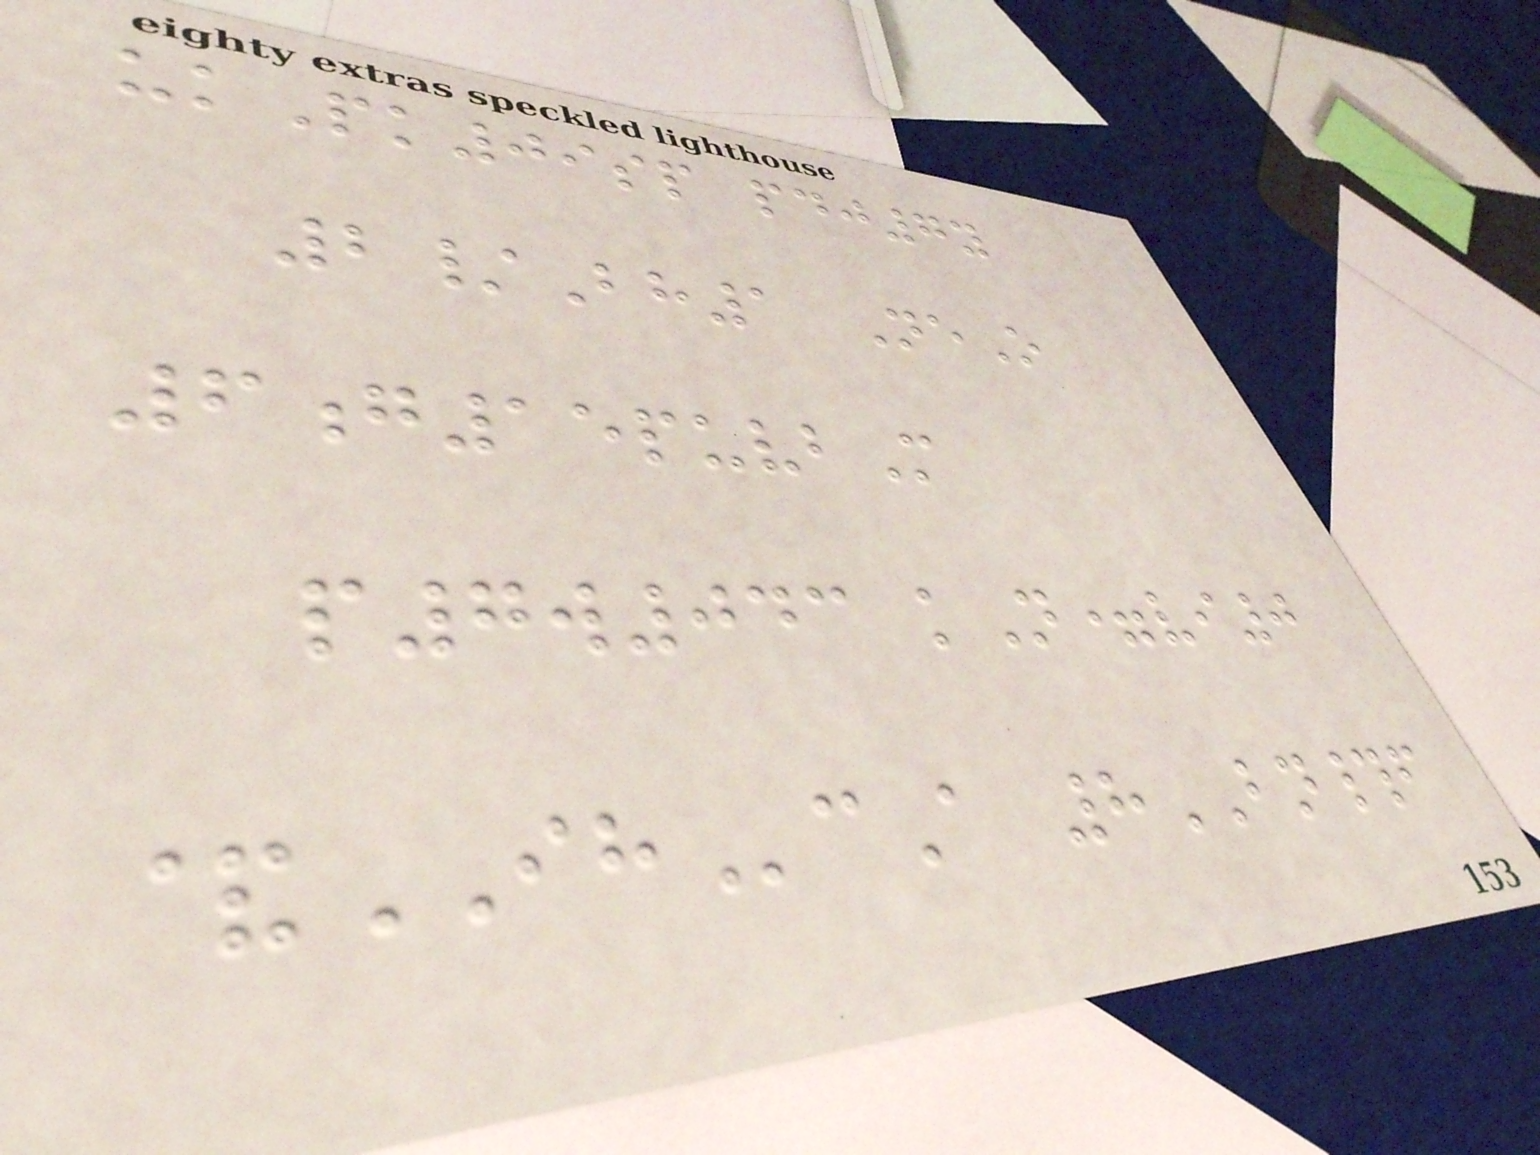ukPk09sp pdj7y
2/Bh1 NeO
6g15puvbM
p7w043 kN=vi0
&IHcA 8BN#f
